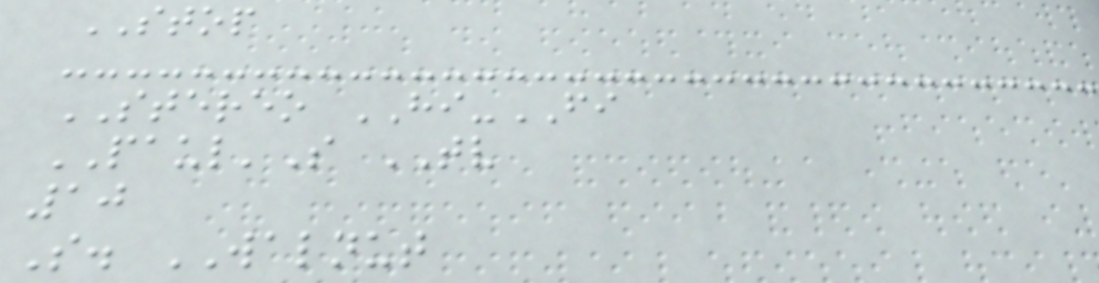STOP
STEREO HI-FI
PAUL'S TV
10
S. WALNUT
